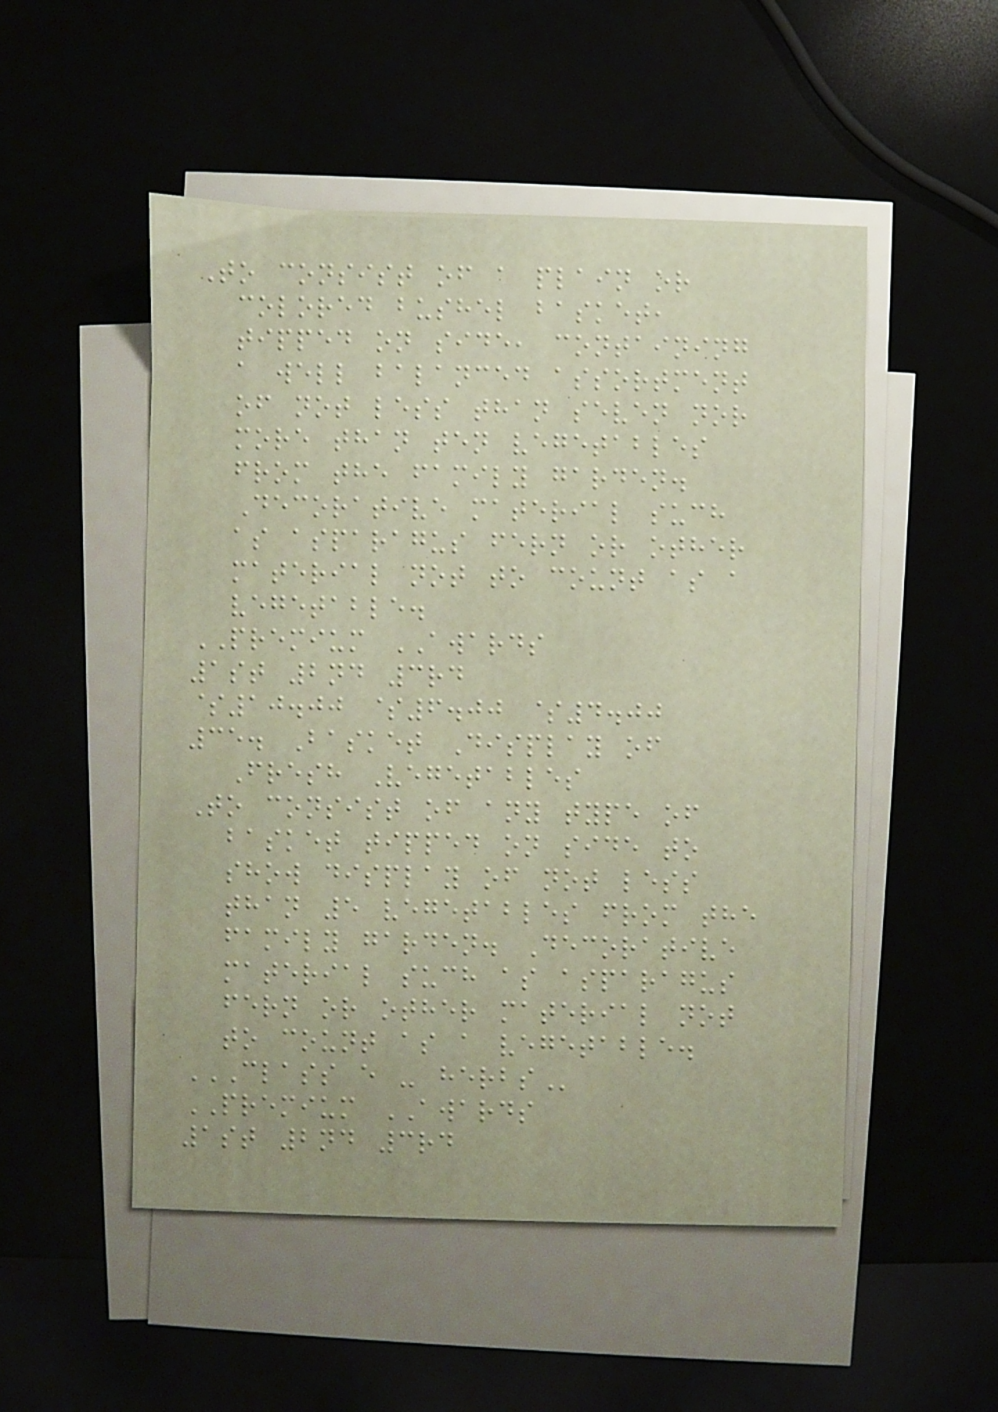To consist of a plain or
colored bushel basket,
tipped on side, containing
a well balanced assortment
of not less than seven nor
more than ten vegetables
from the family garden.
Decorative material such
as asparagus fern or other
material not to count as a
vegetable.
PREMIUM AWARDS
1st 2nd 3rd
$10.00 $6.00 $4.00
35. Basket Display of
Fresh Vegetables
To consist of any type of
basket tipped on side to
show display of not less
than 5 vegetables from the
family garden. Decorative
material such as asparagus
fern or other material not
to count as a vegetable.
CLASS E - HERBS
PREMIUM AWARDS
1st 2nd 3rd
